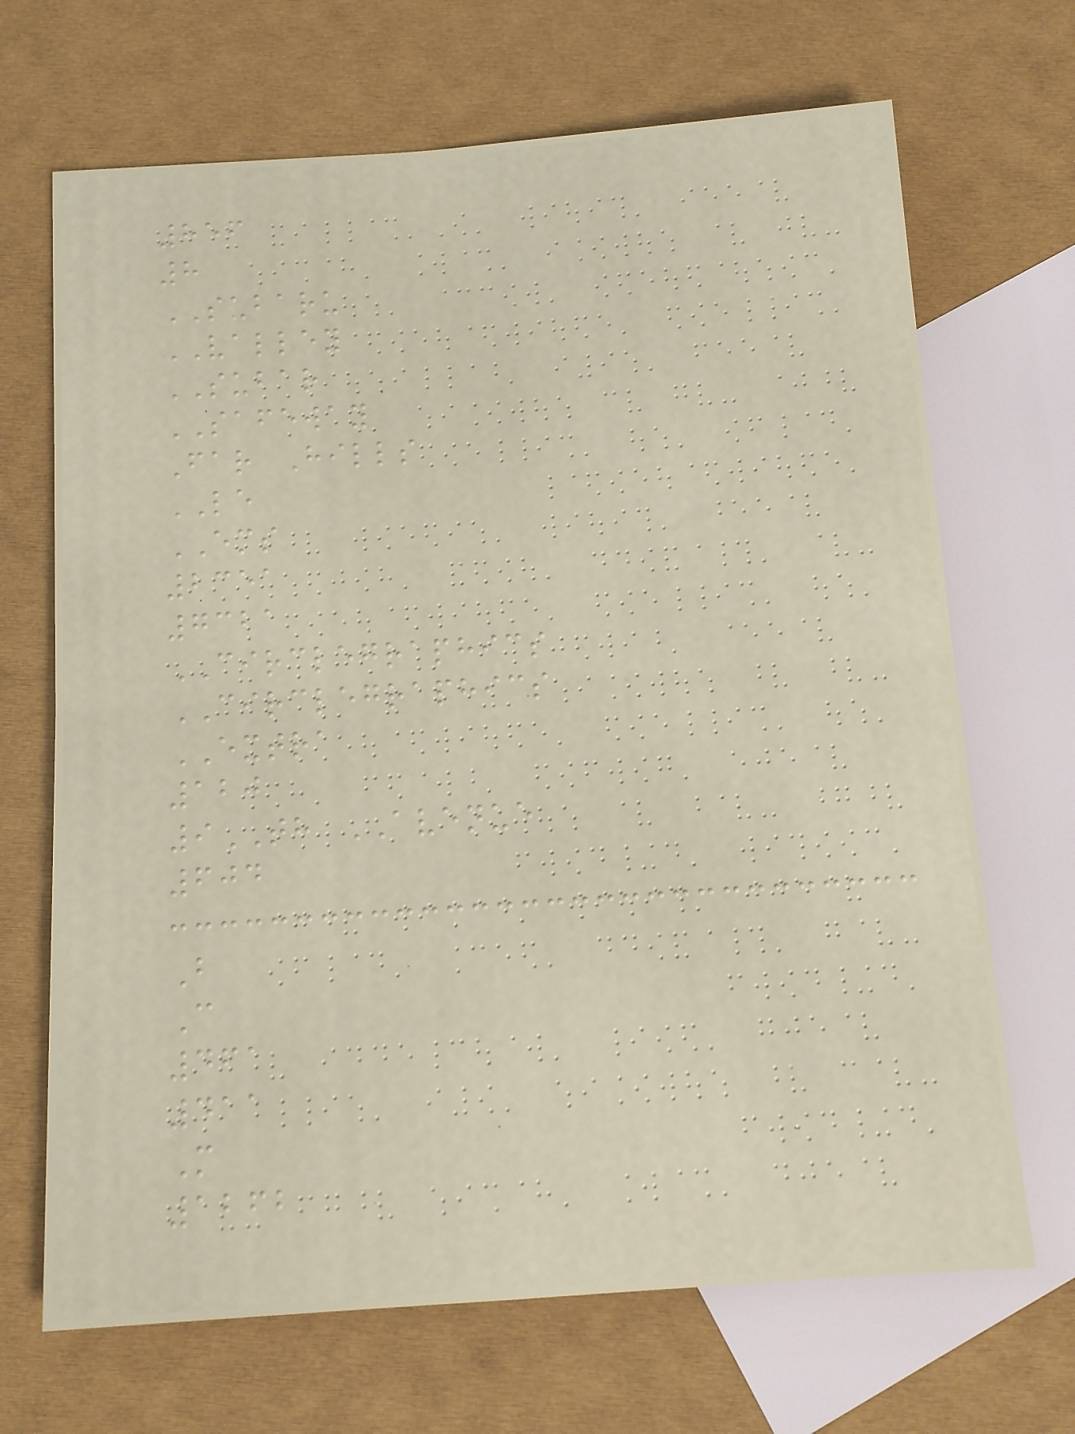856
8
SUBARU
VALLEY
SUBAR
SAFEWAY
Far Hills
LE
EMS
2351
7321
CIRCLEGRAPHICS
CIRCLEGRAPHICS
EXTRA
120
9TH AVENUE
604
B
C
461
411
M
1262
